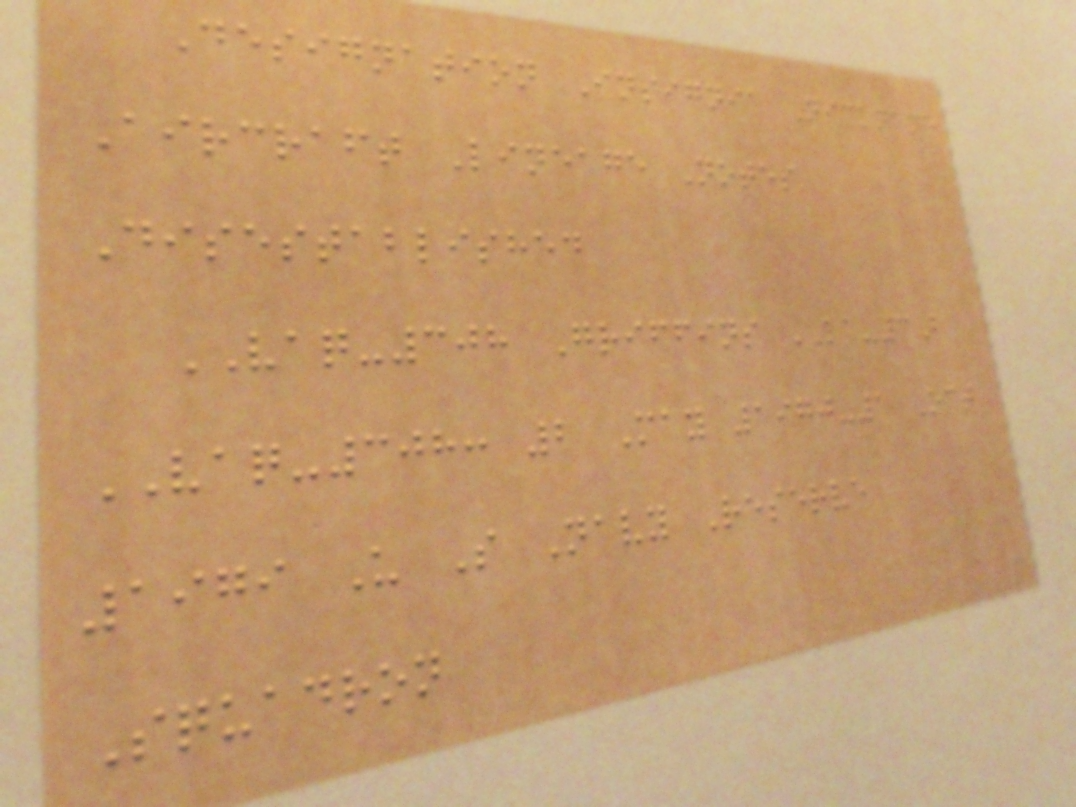Designation Insignia Nickname
Aircraft Lineage Notes
Disestablished
VAQ-308 Griffins KA-3B
VAQ-308: 2 May 1970-1 Oct
1979 U S Navy Reserve
Squadron
